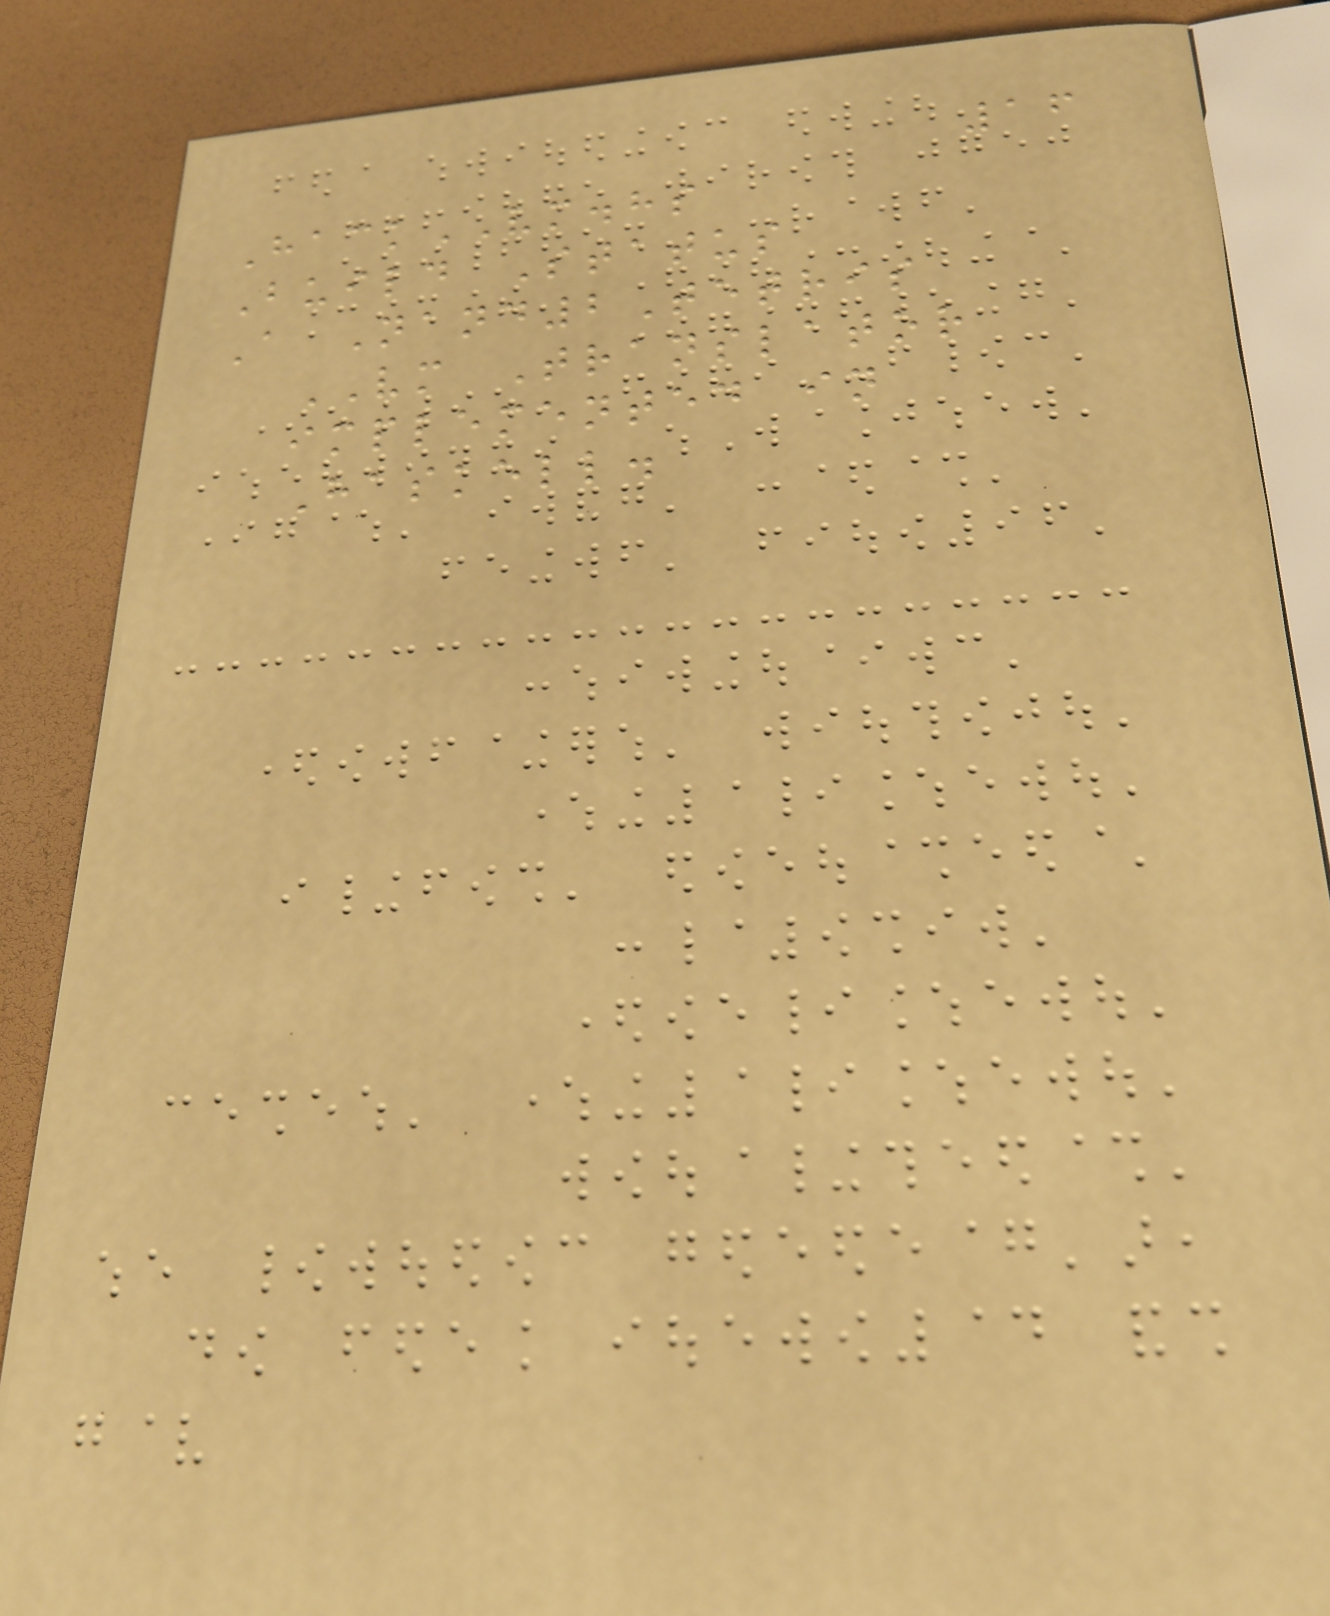16
HackVM.hs
Build Status
A Nand2Tetris
VM Translator
implemented in
Haskell.
